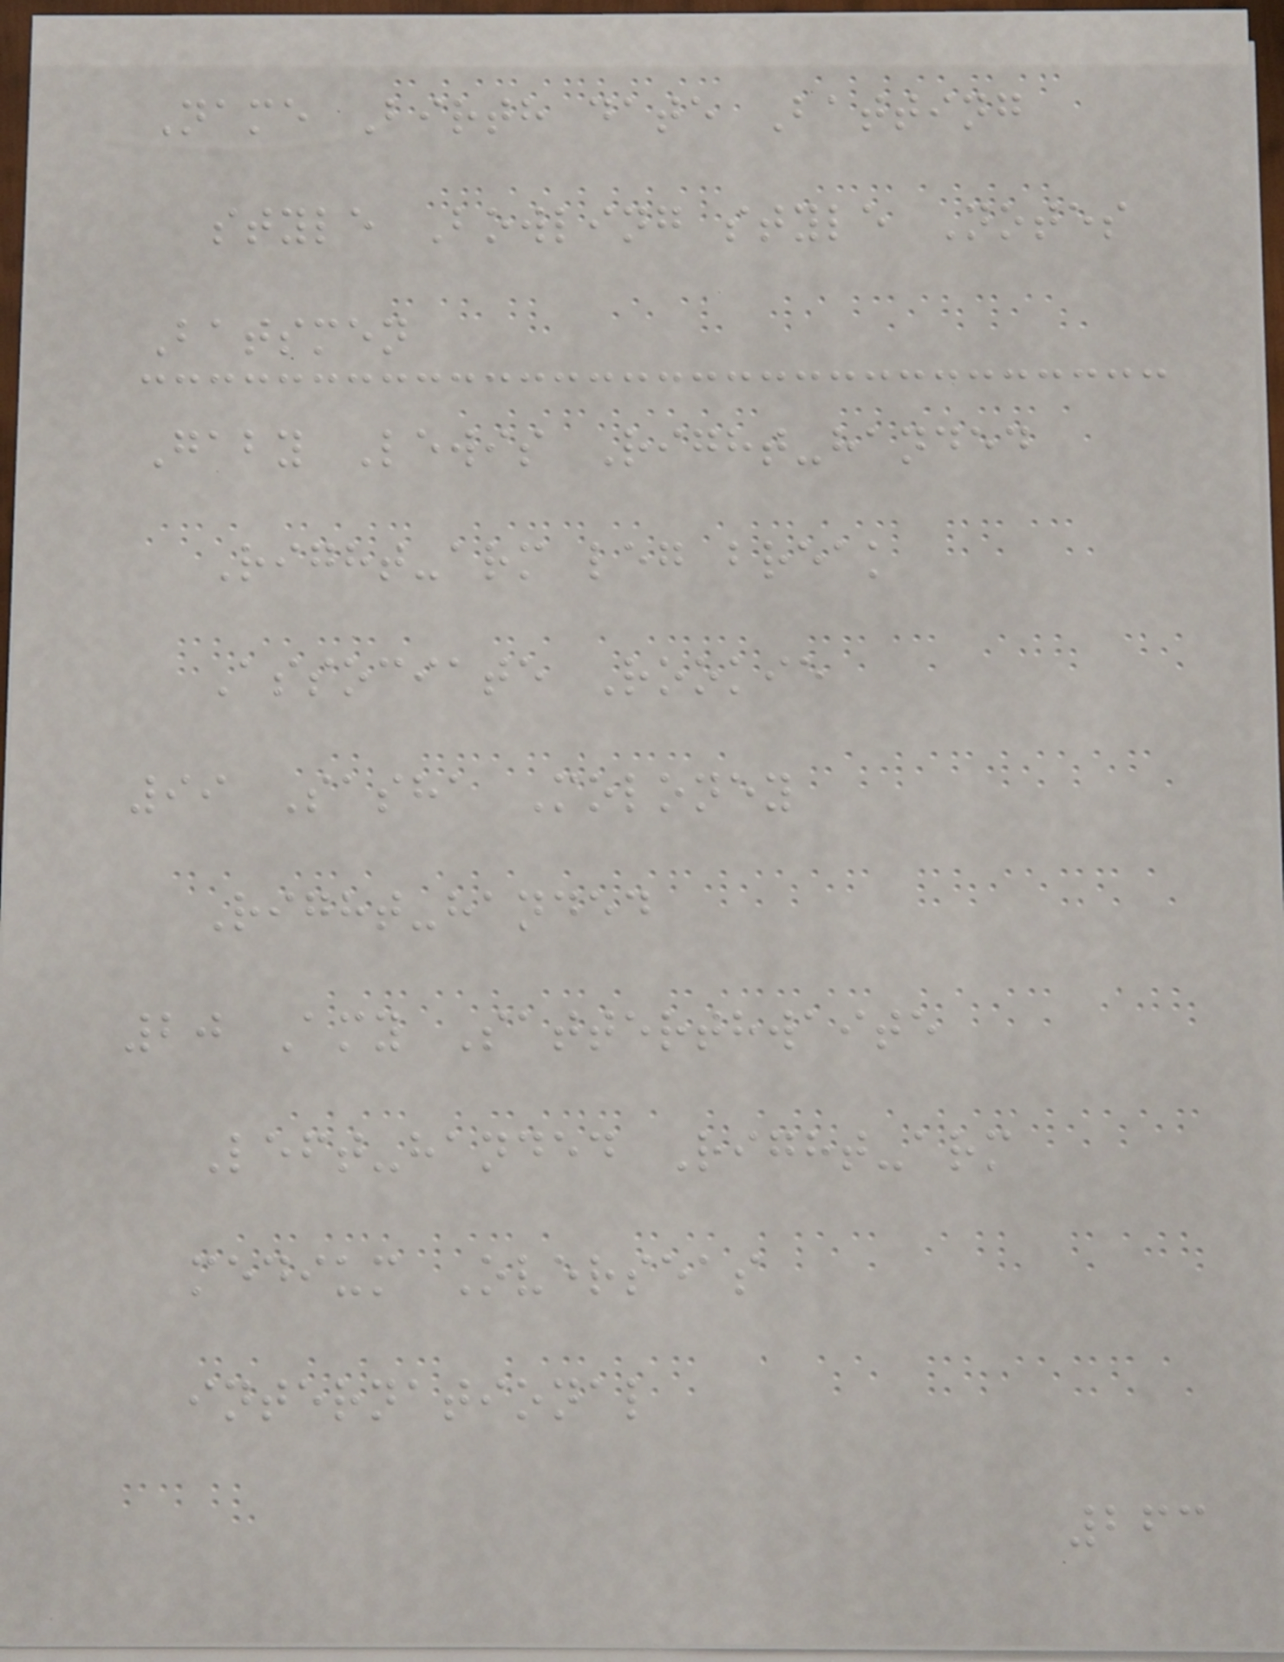Name Birth date Batting
style Bowling style Notes
Batsmen
Gaby Lewis Right-handed
Right-arm leg break
Associate Rookie
99 Sasha Moloney
Right-handed
20 Amy Satterthwaite
Left-handed Right-arm
medium Overseas
international
263
